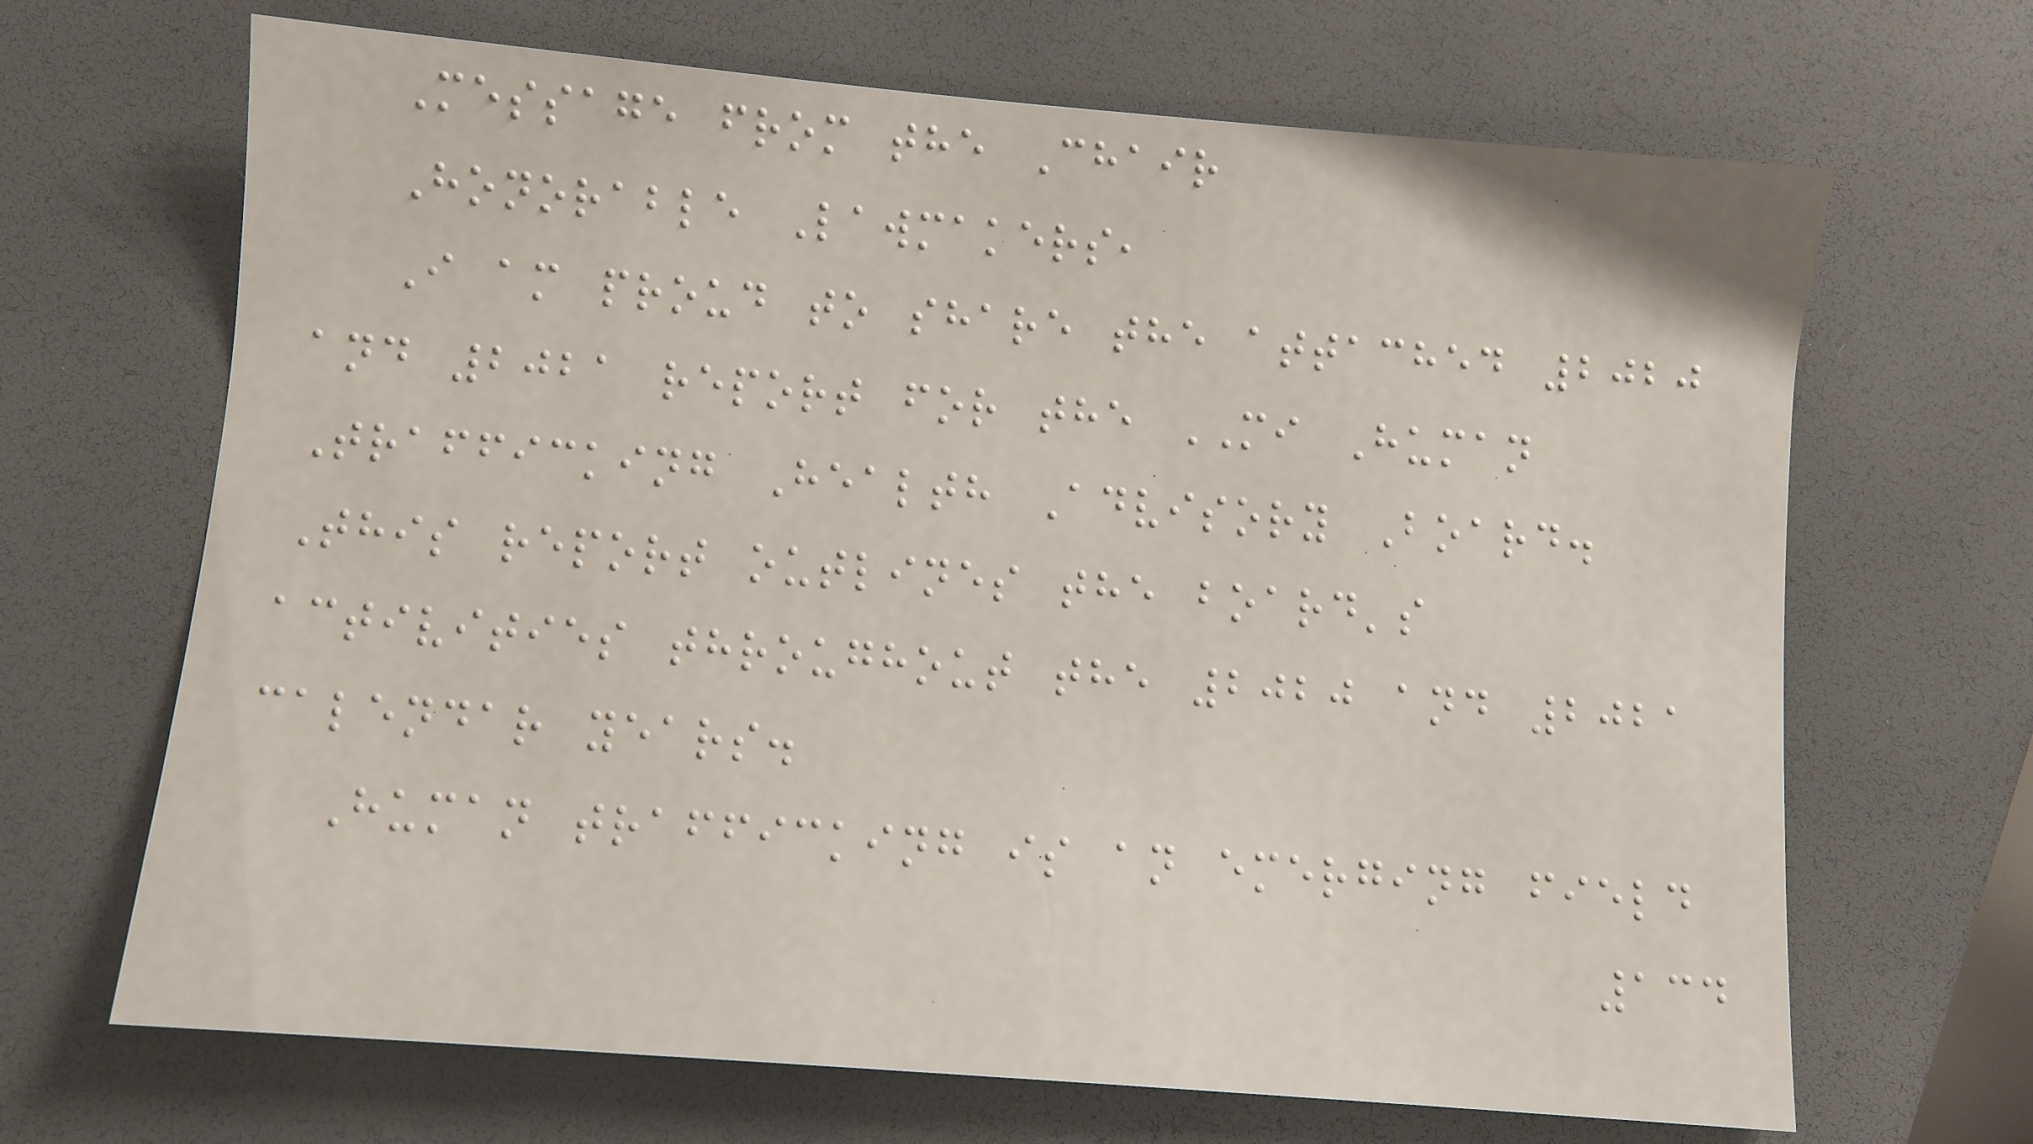Message from the Chair
Honorable Lawmakers,
I am proud to share the attached 2020
and 2021 report for the MI Human
Trafficking Health Advisory Board.
This report outlines the board's
activities throughout the 2020 and 2021
calendar years.
Human trafficking is an emerging field
134
